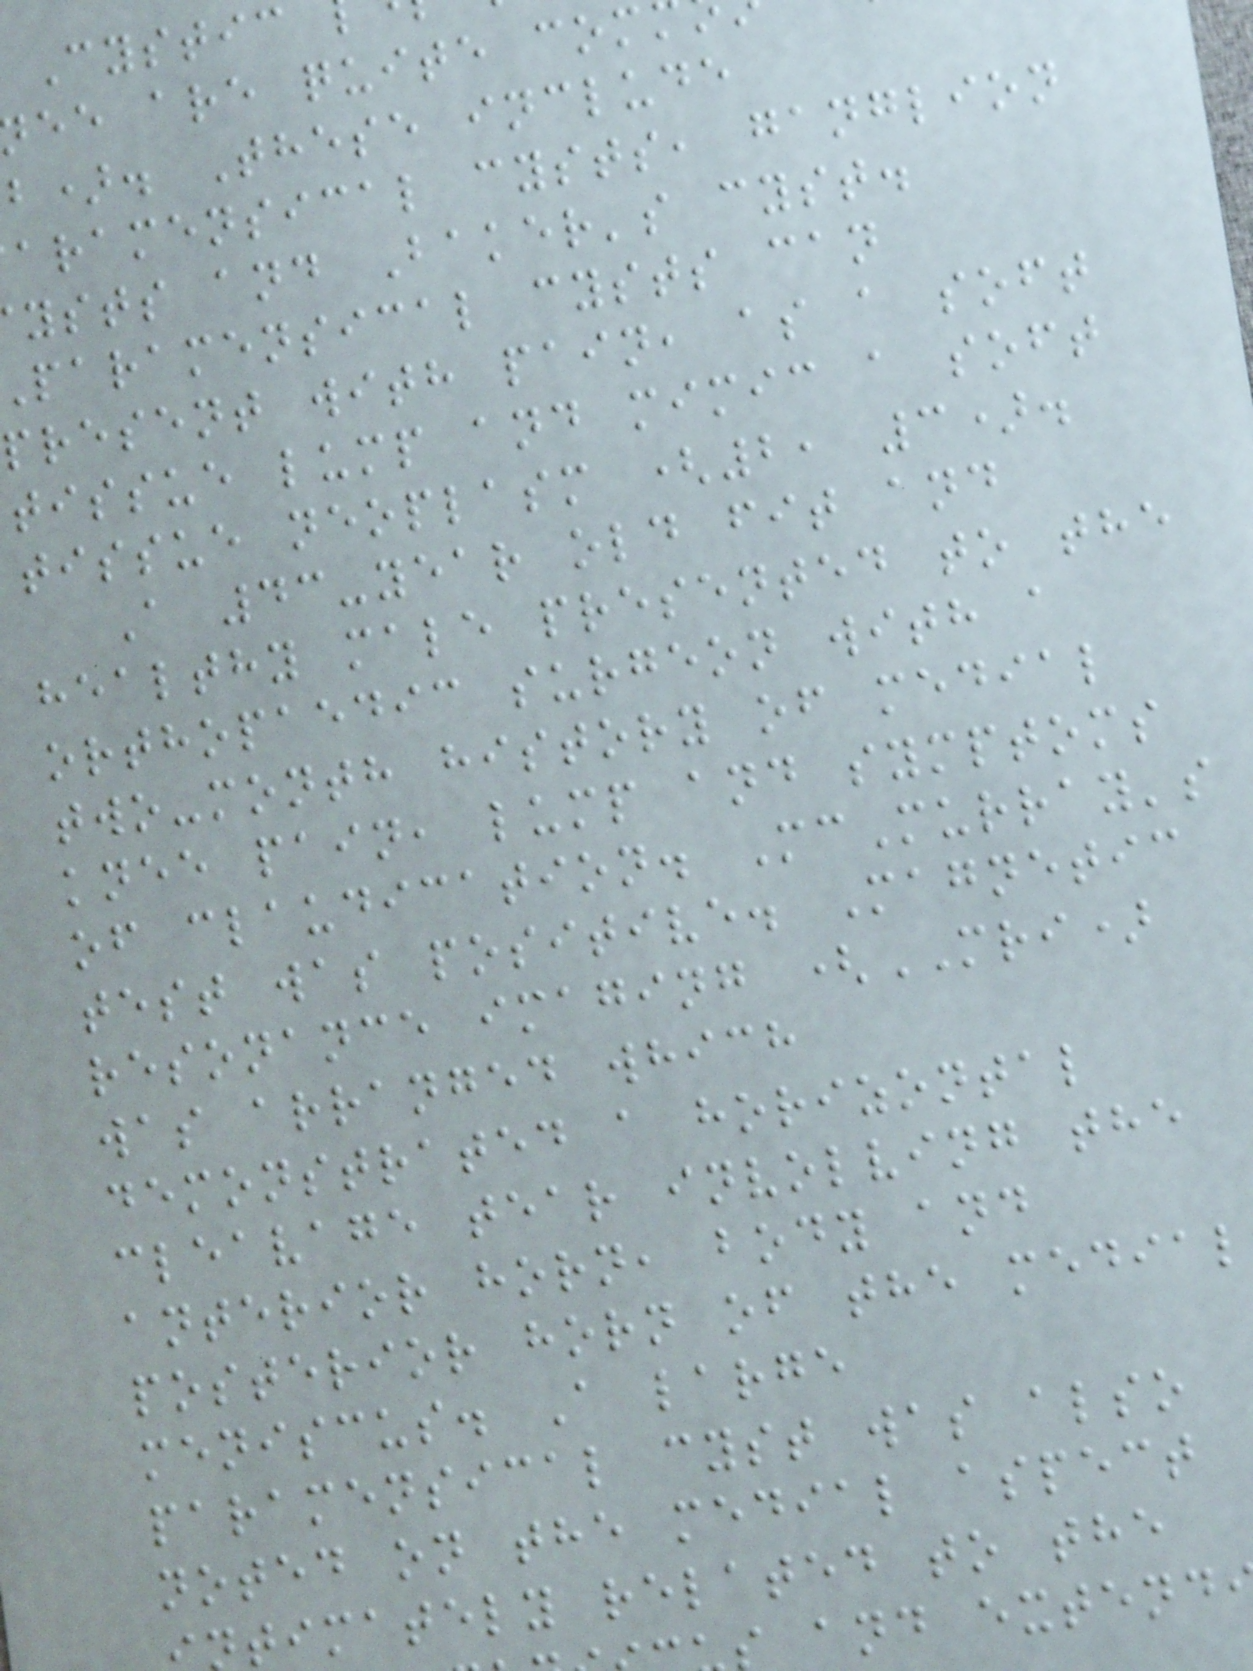Cystic
ee are quite com
b). These include
aramensical cysts, ganglion
ysts and Baker's cyst.
paramensical cysts can
present with pain, as a soft
tissue lump and mimic a soft
tissue neoplasm (2, 3).
A 43-year old fit and
healthy male presented to the
orthopaedic surgeon with a
two-month history of medial
knee pain, lump and symptoms
of claudication. McMurray's
test was positive. Magnetic
resonance imaging (MRI)
was arranged which
demonstrated a horizontal
cleavage tear involving the
anterior horn, body and
posterior horn of the medial
meniscus. A large
paramensical cyst was also
noted on the medial aspect
timately related to the
and extend
